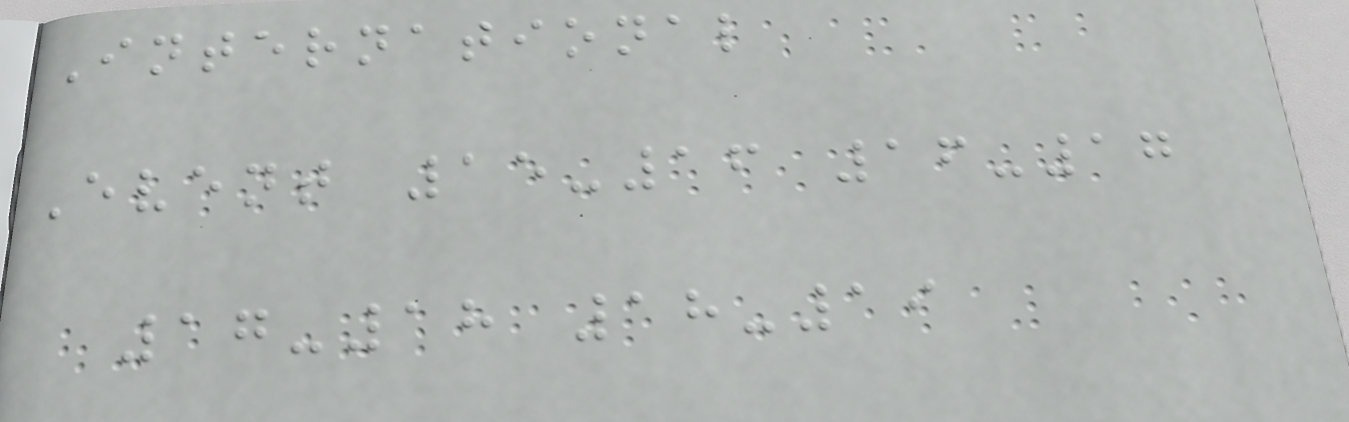International
Event 15-16 16-17
17-18 18-19
